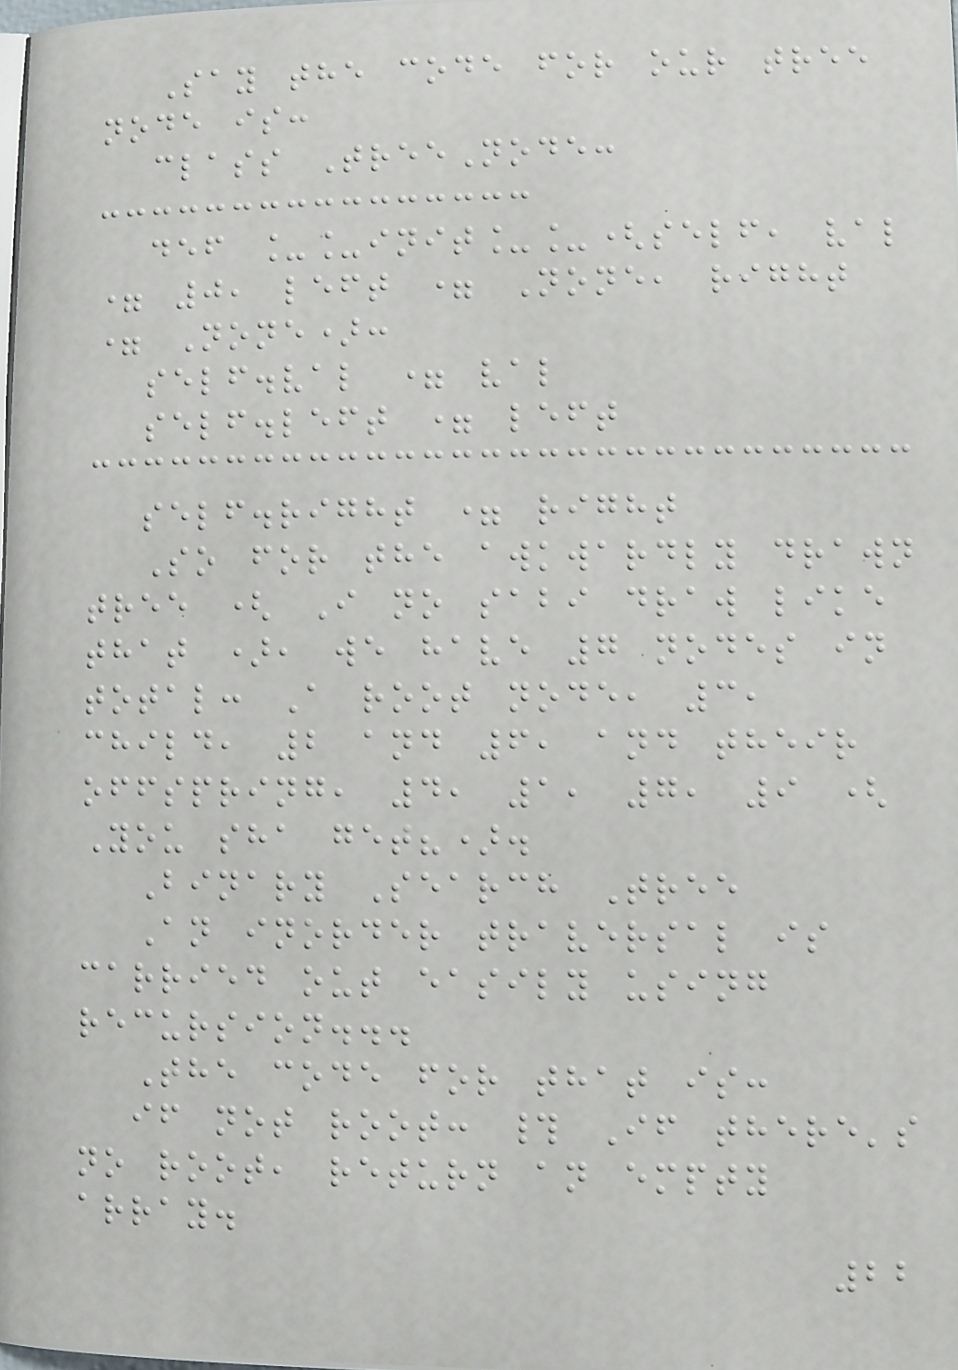Say the code for our tree
node is:
class TreeNode:
def __init__(self, val
= 0, left = None, right
= None):
self.val = val
self.left = left
self.right = right
So for the awkwardly drawn
tree ( I no sabi draw like
that ), we have 7 nodes in
total: A root node, 3,
child, 2 and 6, and their
offspring, 4, 1, 7, 9 (
You sha get?).
Binary Search Tree
An inorder traversal is
carried out easily using
recursion...
The code for that is:
if not root: # If there's
no root, return an empty
array.
22
